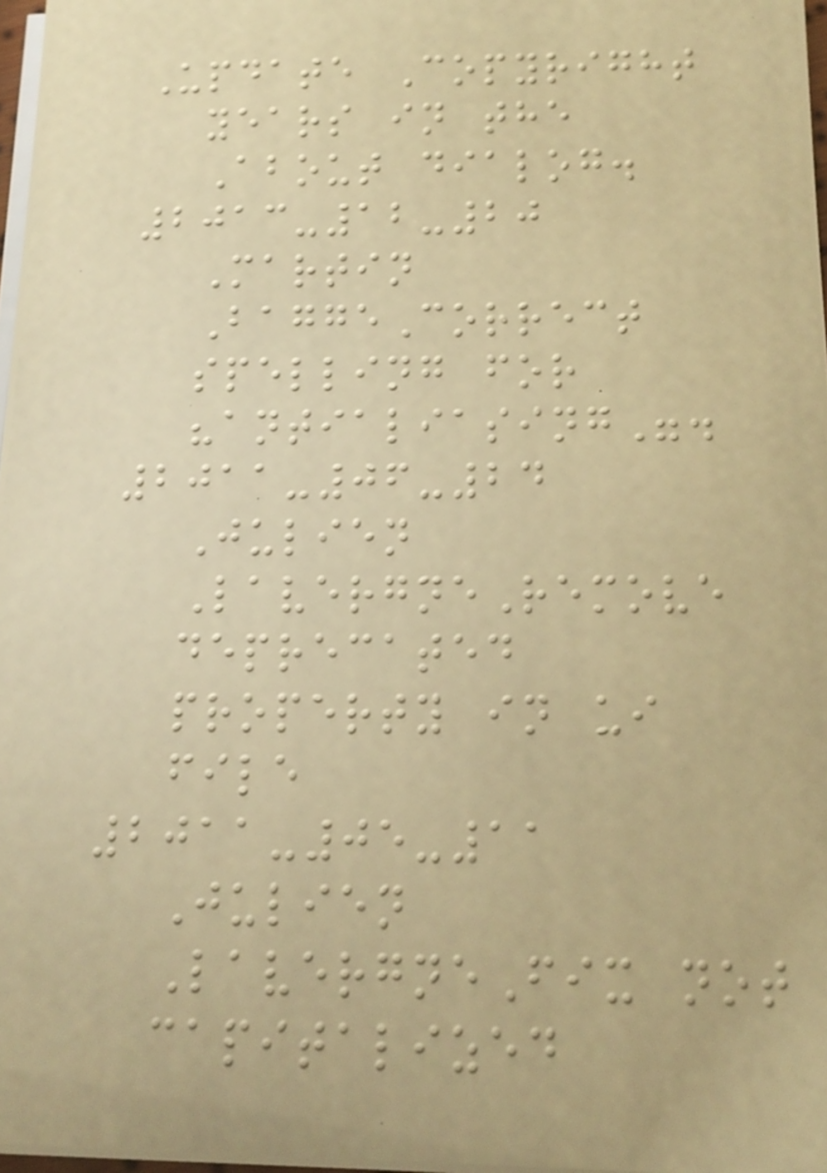Update Copyright
years in the
About dialog.
2013-12-20
Martin
BaggeCorrect
spelling for
"antialiasing".
2011-06-24
Julien
LavergneRemove
deprecated
property in ui
file
2011-05-11
Julien
LavergneFix not
capitalized
